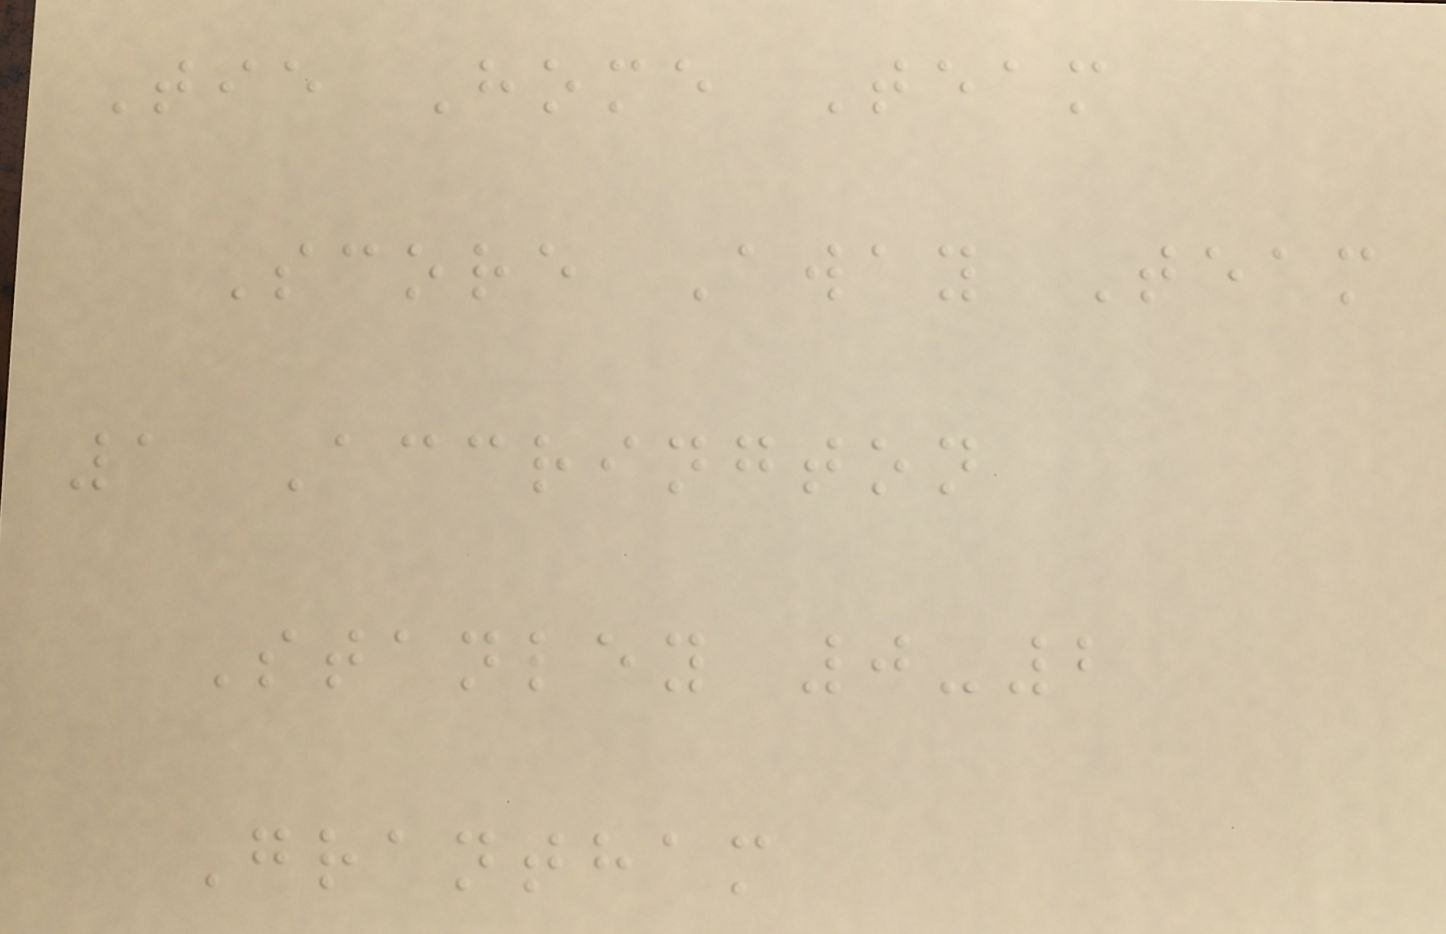Tie Home Team
Score Away Team
1 Accrington
Stanley 0-2
Grantham
